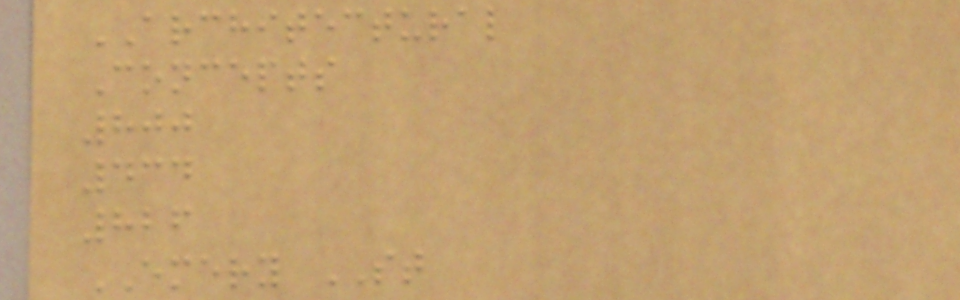ARCHITECTURAL
Concepts
800
434
826
EMERY ST
